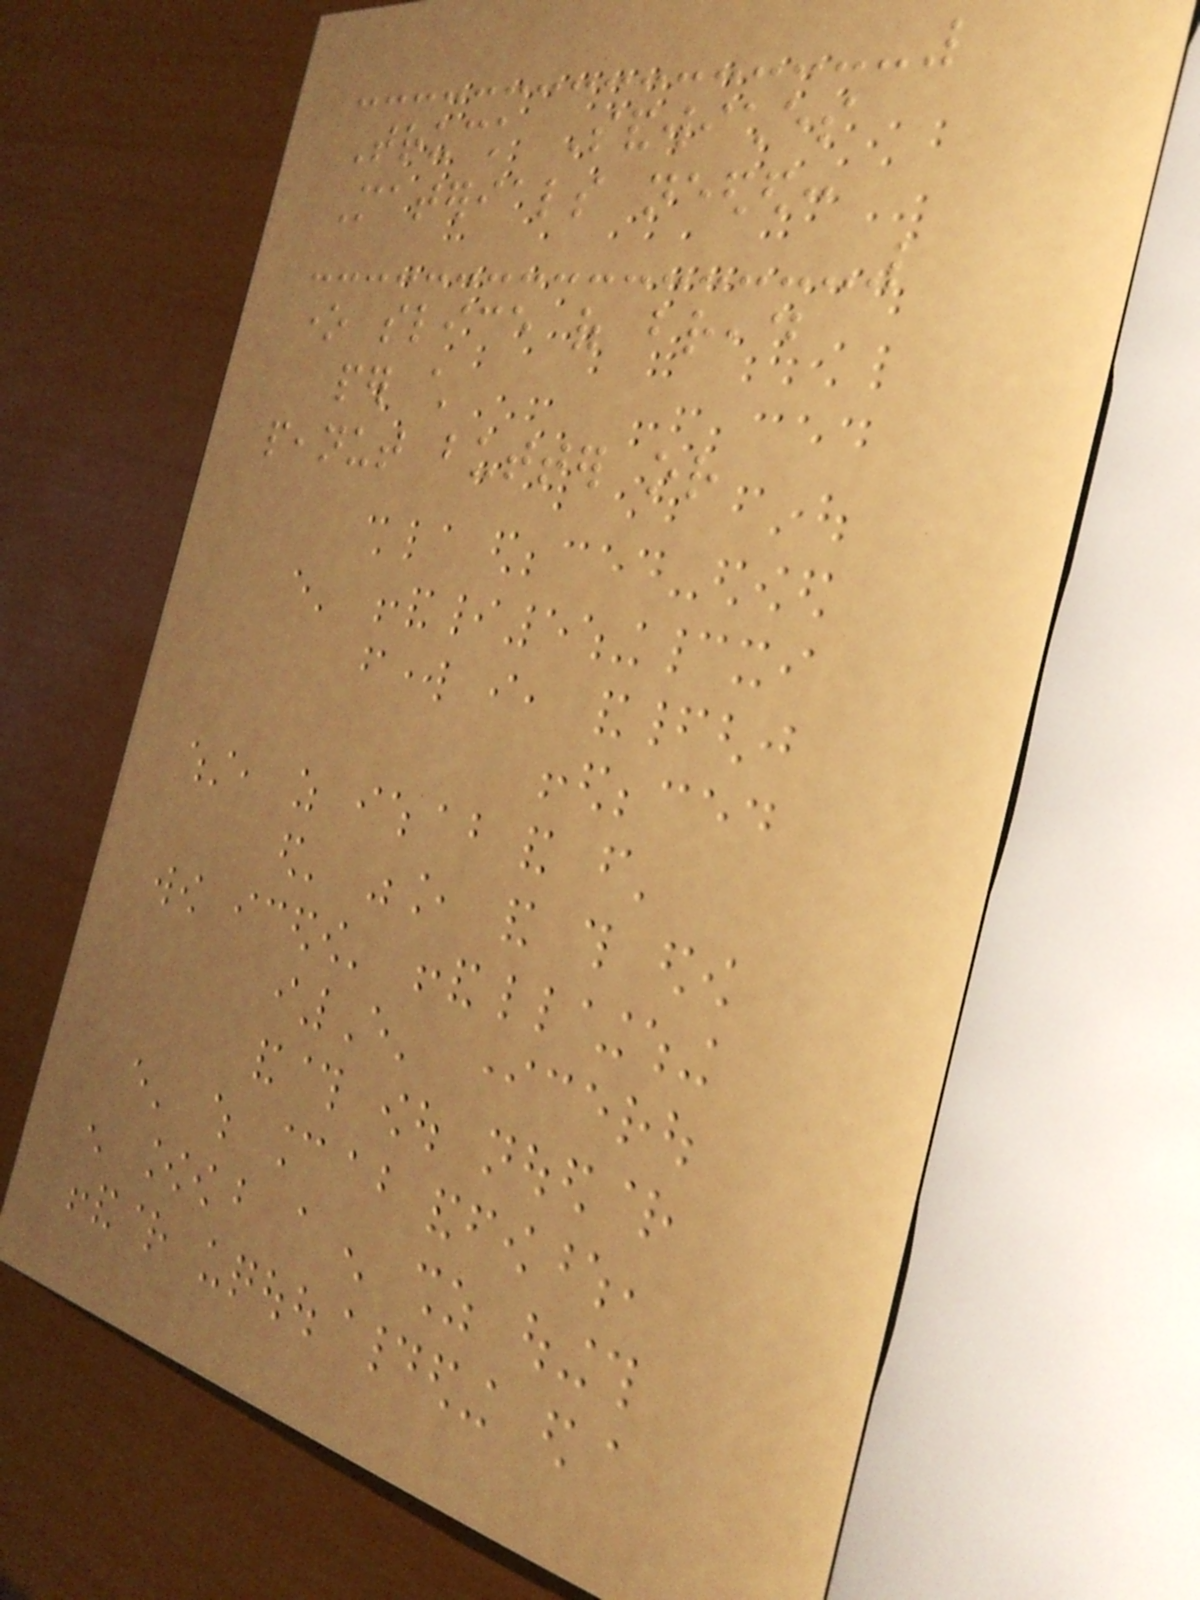Truck Sandwiches
Materials needed:
one slice of bread
per child
peanut butter or
